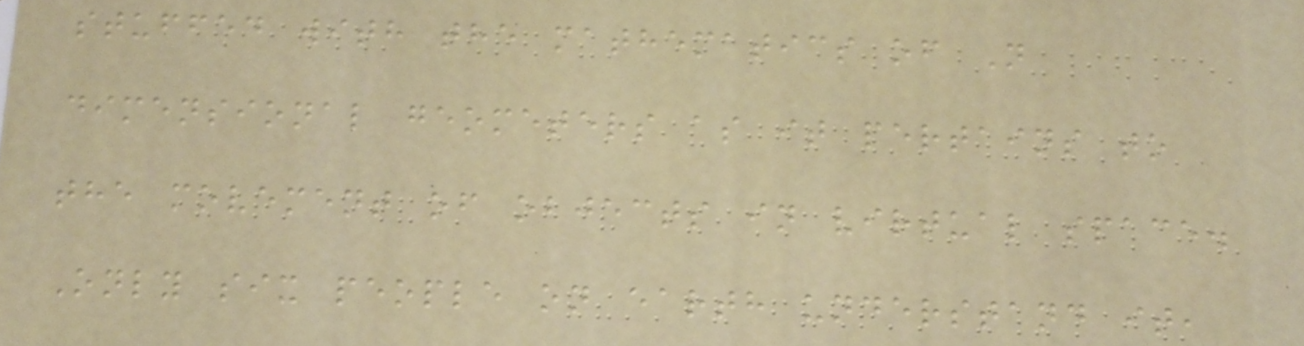stuffed with the mathematics of N
dimensional geometers as it pertains to
the movement of objects in virtual space.
Only six people on earth understand it,
